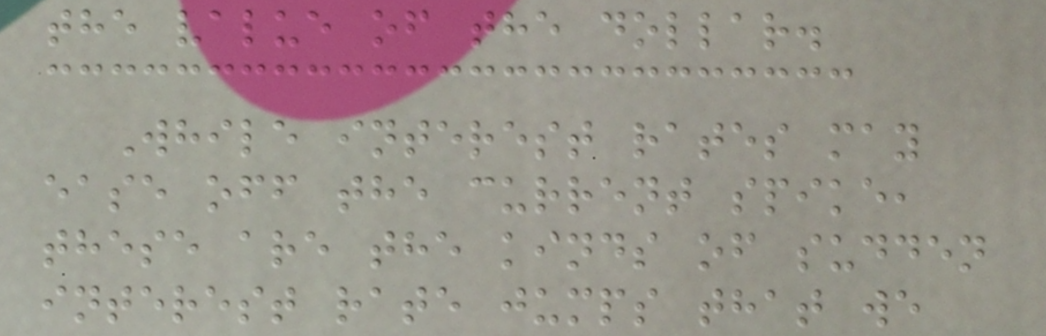the value of the dollar.
While interest rates may
ease off the current spike,
these are the kinds of sudden
interest rate jumps that we
